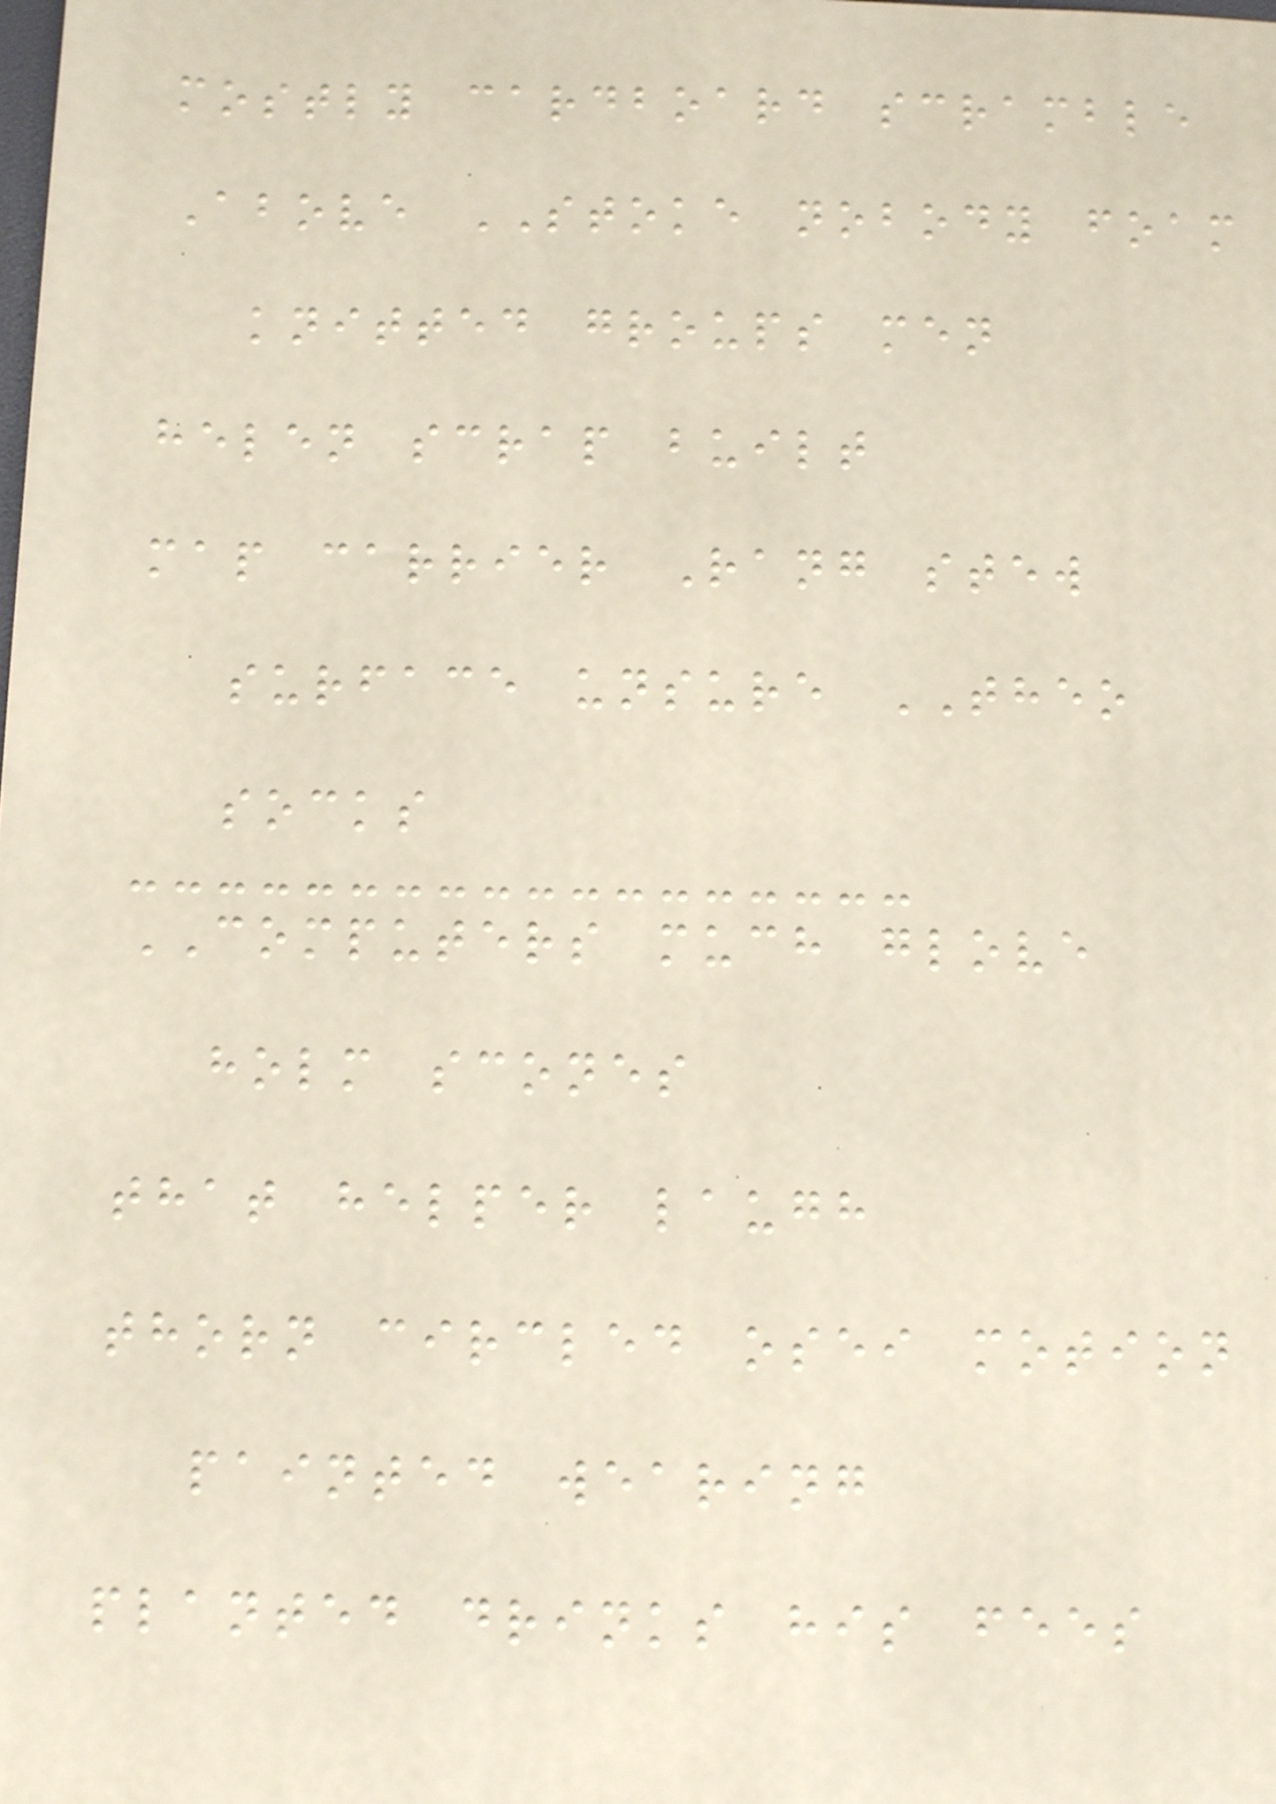mostly cardboard scramble
Above STOKE nobody foam
knitted groups men
helen scrap built
map carrier Rang stew
surface unsure THEO
socks
COMPUTERS much glove
holm scones
that helper laugh
thorn circled osei motion
painted wearing
planted drinks his fees
